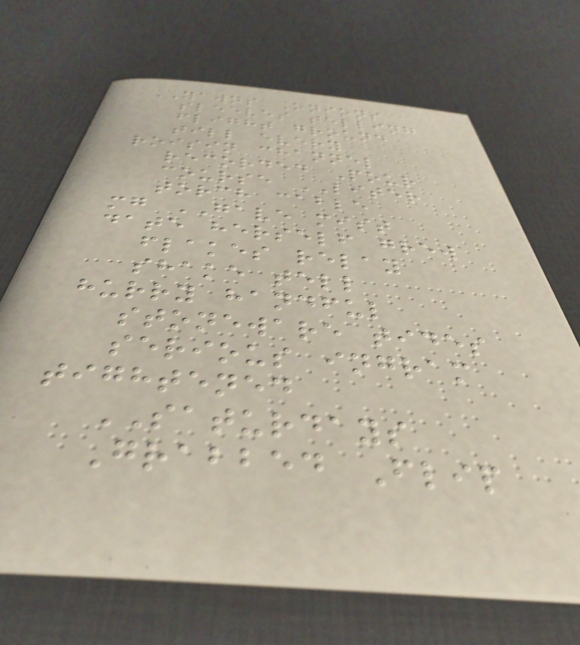YAWNS Onions
sleeves telling
flight ground
till every
roisin channel
recorded Pour
course LITER
torch cable
mg GAVE mist
date herself grew
flakes relay
shake tell
hurry handful
stoneware tides
serious ingram
tightened
SATURDAYS
Grabbed Flip
